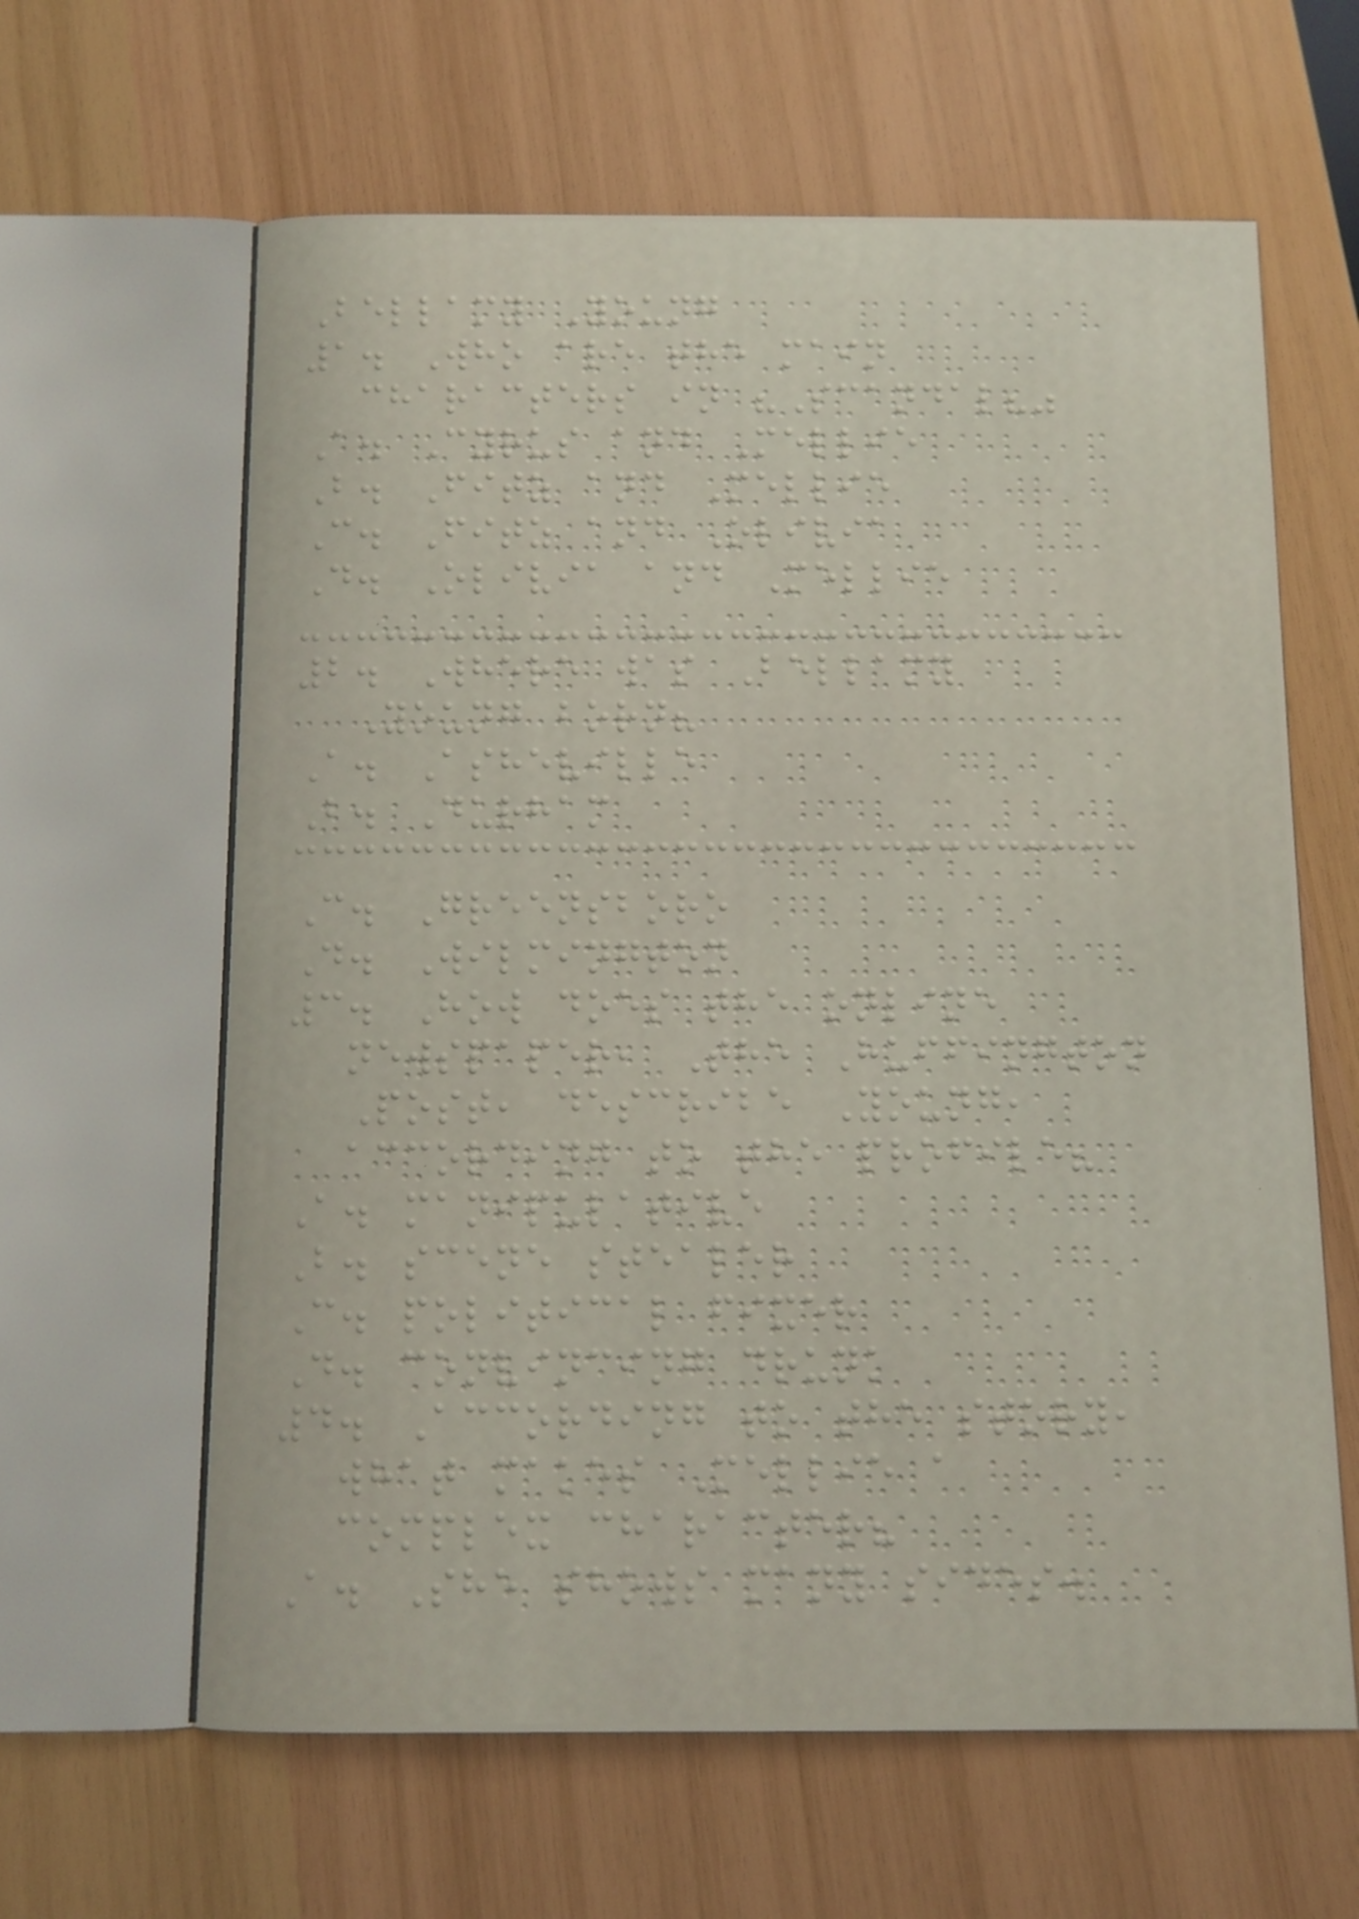Bellamy Young
1. Who are the main
characters in "Scandal?"
A. Cyrus and Mellie
B. Fitz and Mellie
C. Fitz and Olivia
D. Olivia and Mellie
2. Where was Bellamy
Young born?
A. Asheville
B. Durham
C. Greensboro
D. Wilmington
3. How does the online
newspaper, The Huffington
Post, describe Young,
according to the profile?
A. manipulative
B. scene stealer
C. political fixer
D. convincing drunk
4. According to the story,
what makes Mellie a
complex character?
A. She shows many sides.
